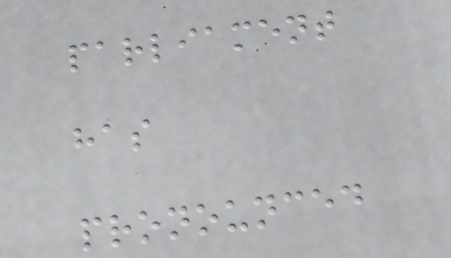parliament
has
pronounced
